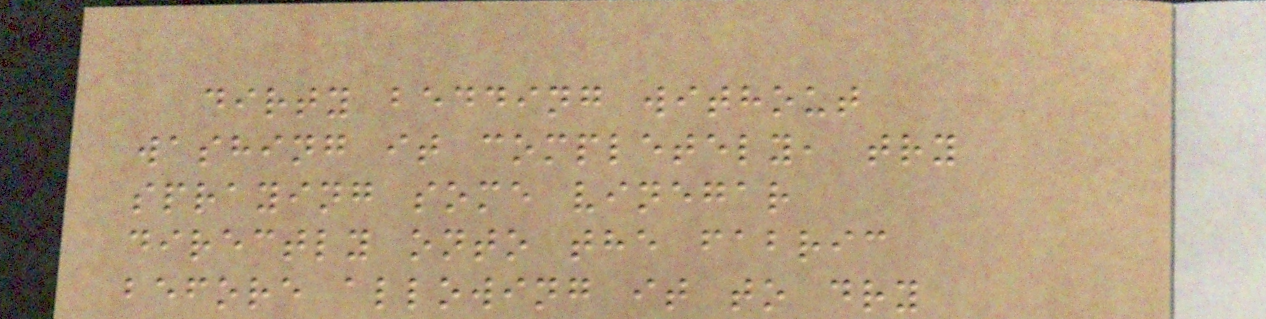dirty bedding without
washing it completely, try
spraying some vinegar
directly onto the fabric
before allowing it to dry
